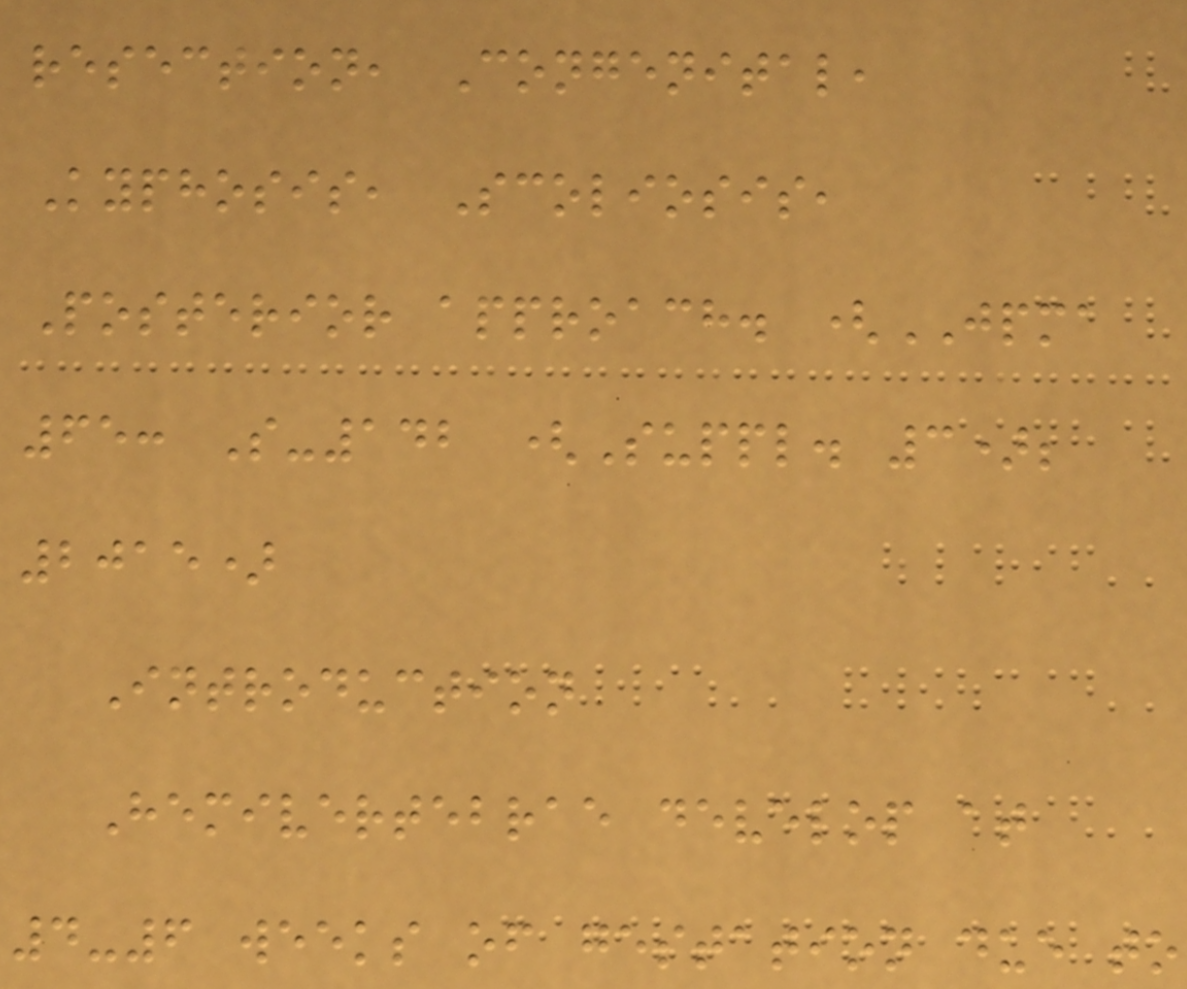resection, Congenital,
Kyphosis, Scoliosis,
Posterior approach. (JPMA
65: S-142 (Suppl. 3);
2015)
Introduction
Hemivertebrae develop at
4-6 weeks of gestation due to
